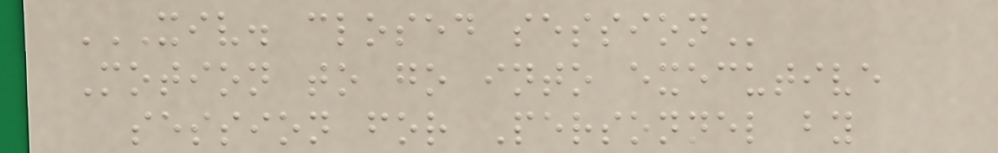XIV. CLOSED SESSION
Motion to go into executive
session for Personnel by
